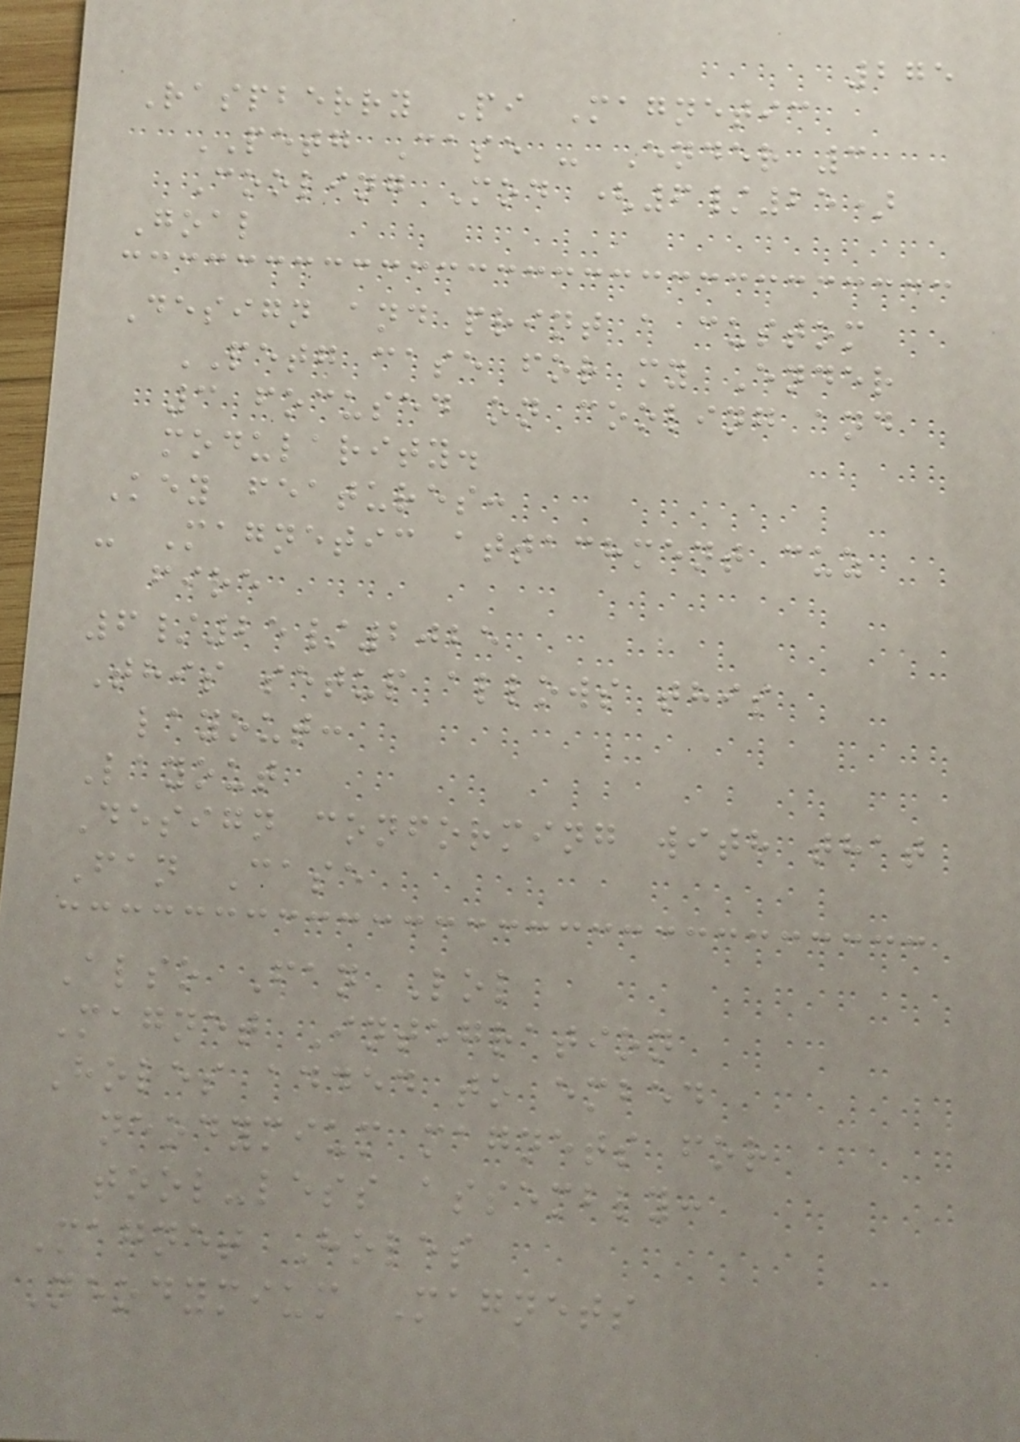275
Raspberry Pi Magnetic
PETG Case - Ender 3
Cooling Mod (6/25)
Goal
Design and print a custom
PETG case for my Ender
3 focused on cooling and
modularity.
Key features:
- Magnetic attachment cuz
fire
6/25/2025
This setup allows this
layout:
Layout
Design conforming with that
Fan Case
Also Fan Lol
Magnet Integration
Holes added to embed
neodymium magnets for
tool-less assembly:
Magnet Holes
Neodymium Magnets
